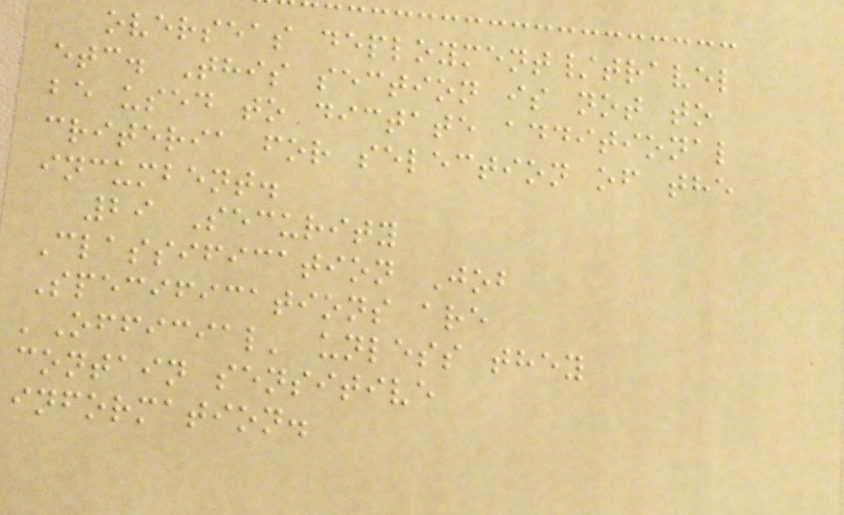overseas deployment/travel
etc. This section is not to
be used to dictate additional
criteria for selection of the
incumbent.
29 Security
Classification Job
Specifications are
'Official' unless they
contain sensitive
information.
